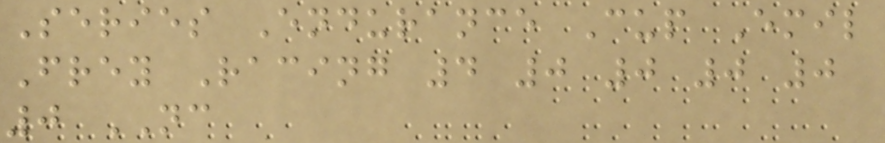Series Endurance Cup Emil
Frey Racing 4 0 0 0 0
0 NC
